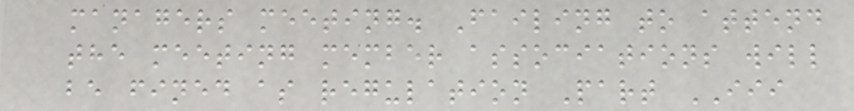managers meeting. Failing to attend
the meeting member associations will
be fined as regulation Part III
